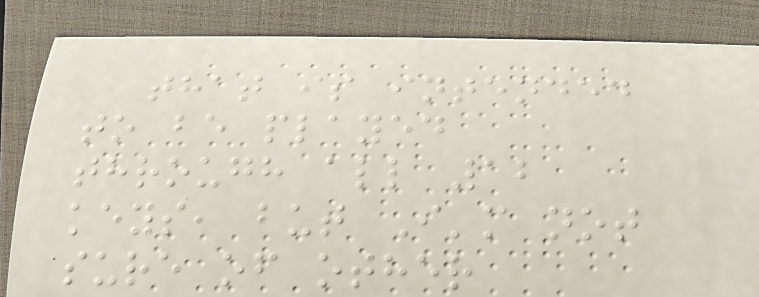that is intended
to be played
through all 12
keys, but I'm not
sure of other
